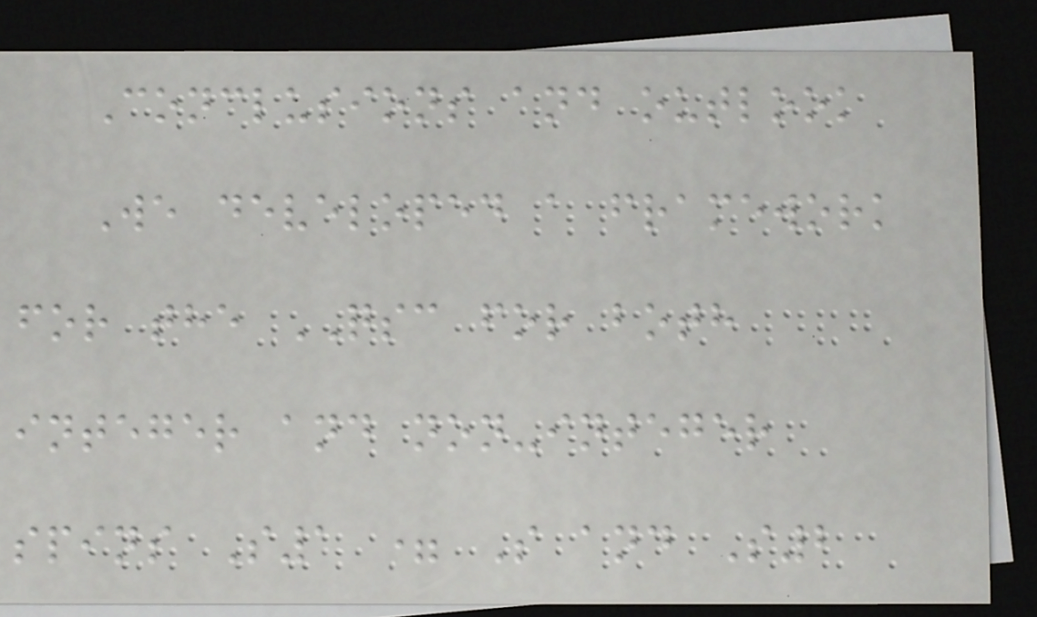Conclusions and outlook
We developed a framework
for the QSC for both
integer and non-integer
spins S1 = S and S2
